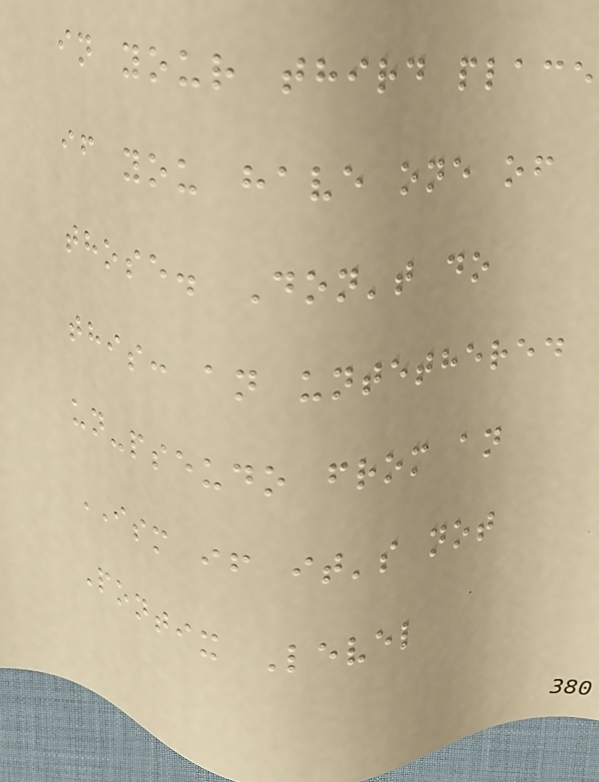in your third place
if you have one of
those. Don't do
this: an untethered
un-pseudo from an
ISM if it's not
Pontix Level
